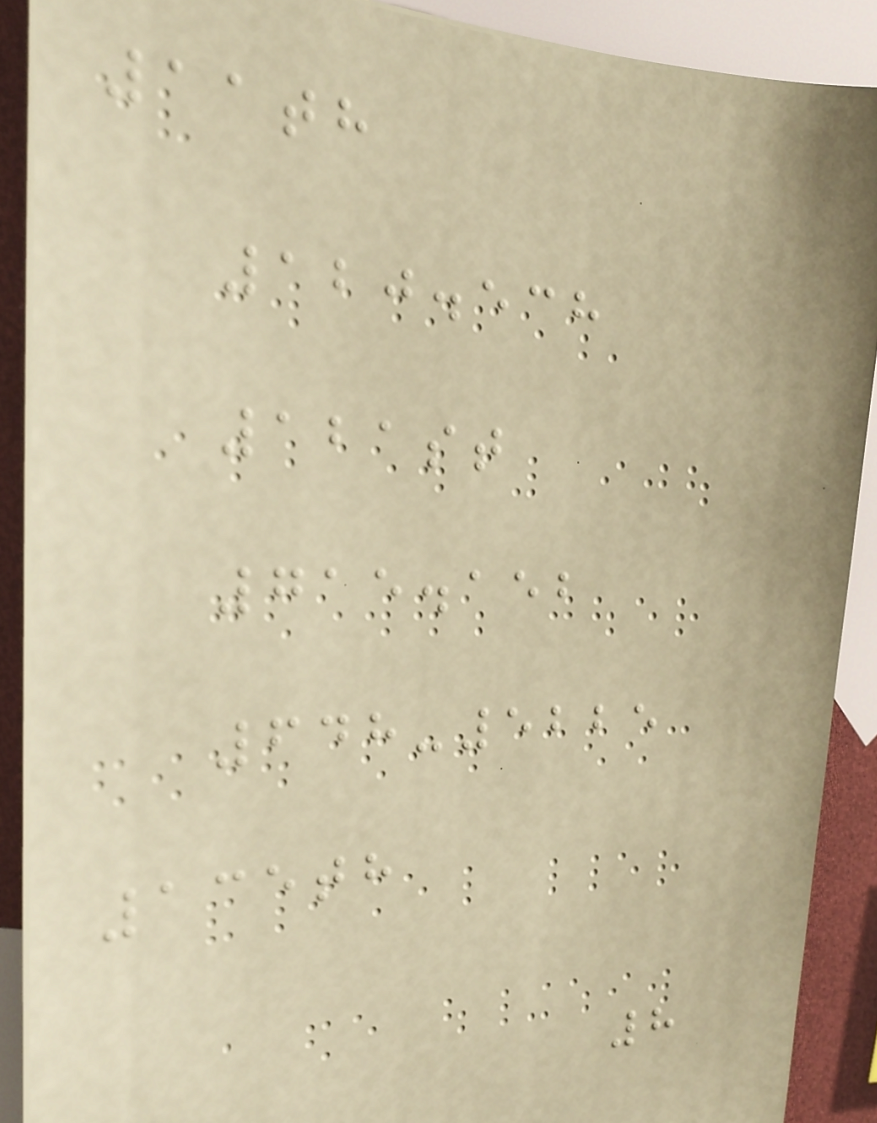11th
120.538
121st
715.152
648-5225
135th
8
